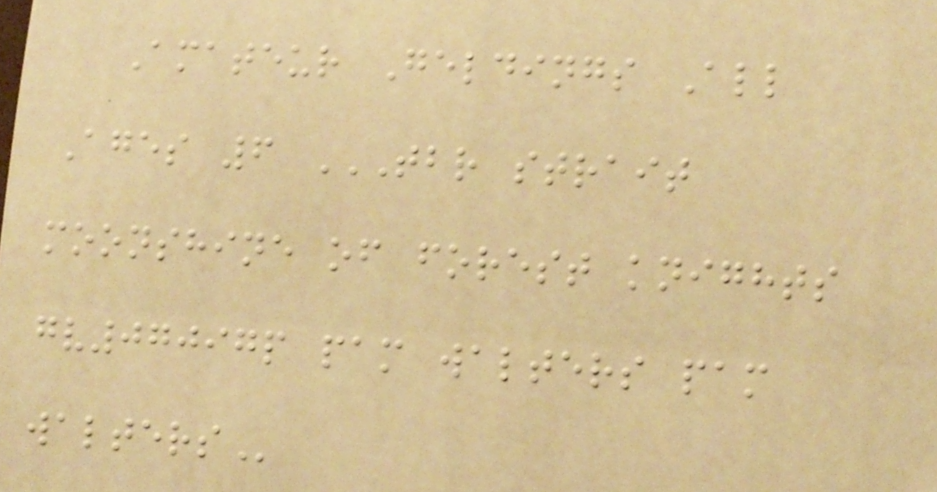Amateur Geldings All
Ages 6 TBR STRAIT
MOONSHINE OF FOREST KNIGHTS
GV07097P PAM WALTERS PAM
WALTERS
